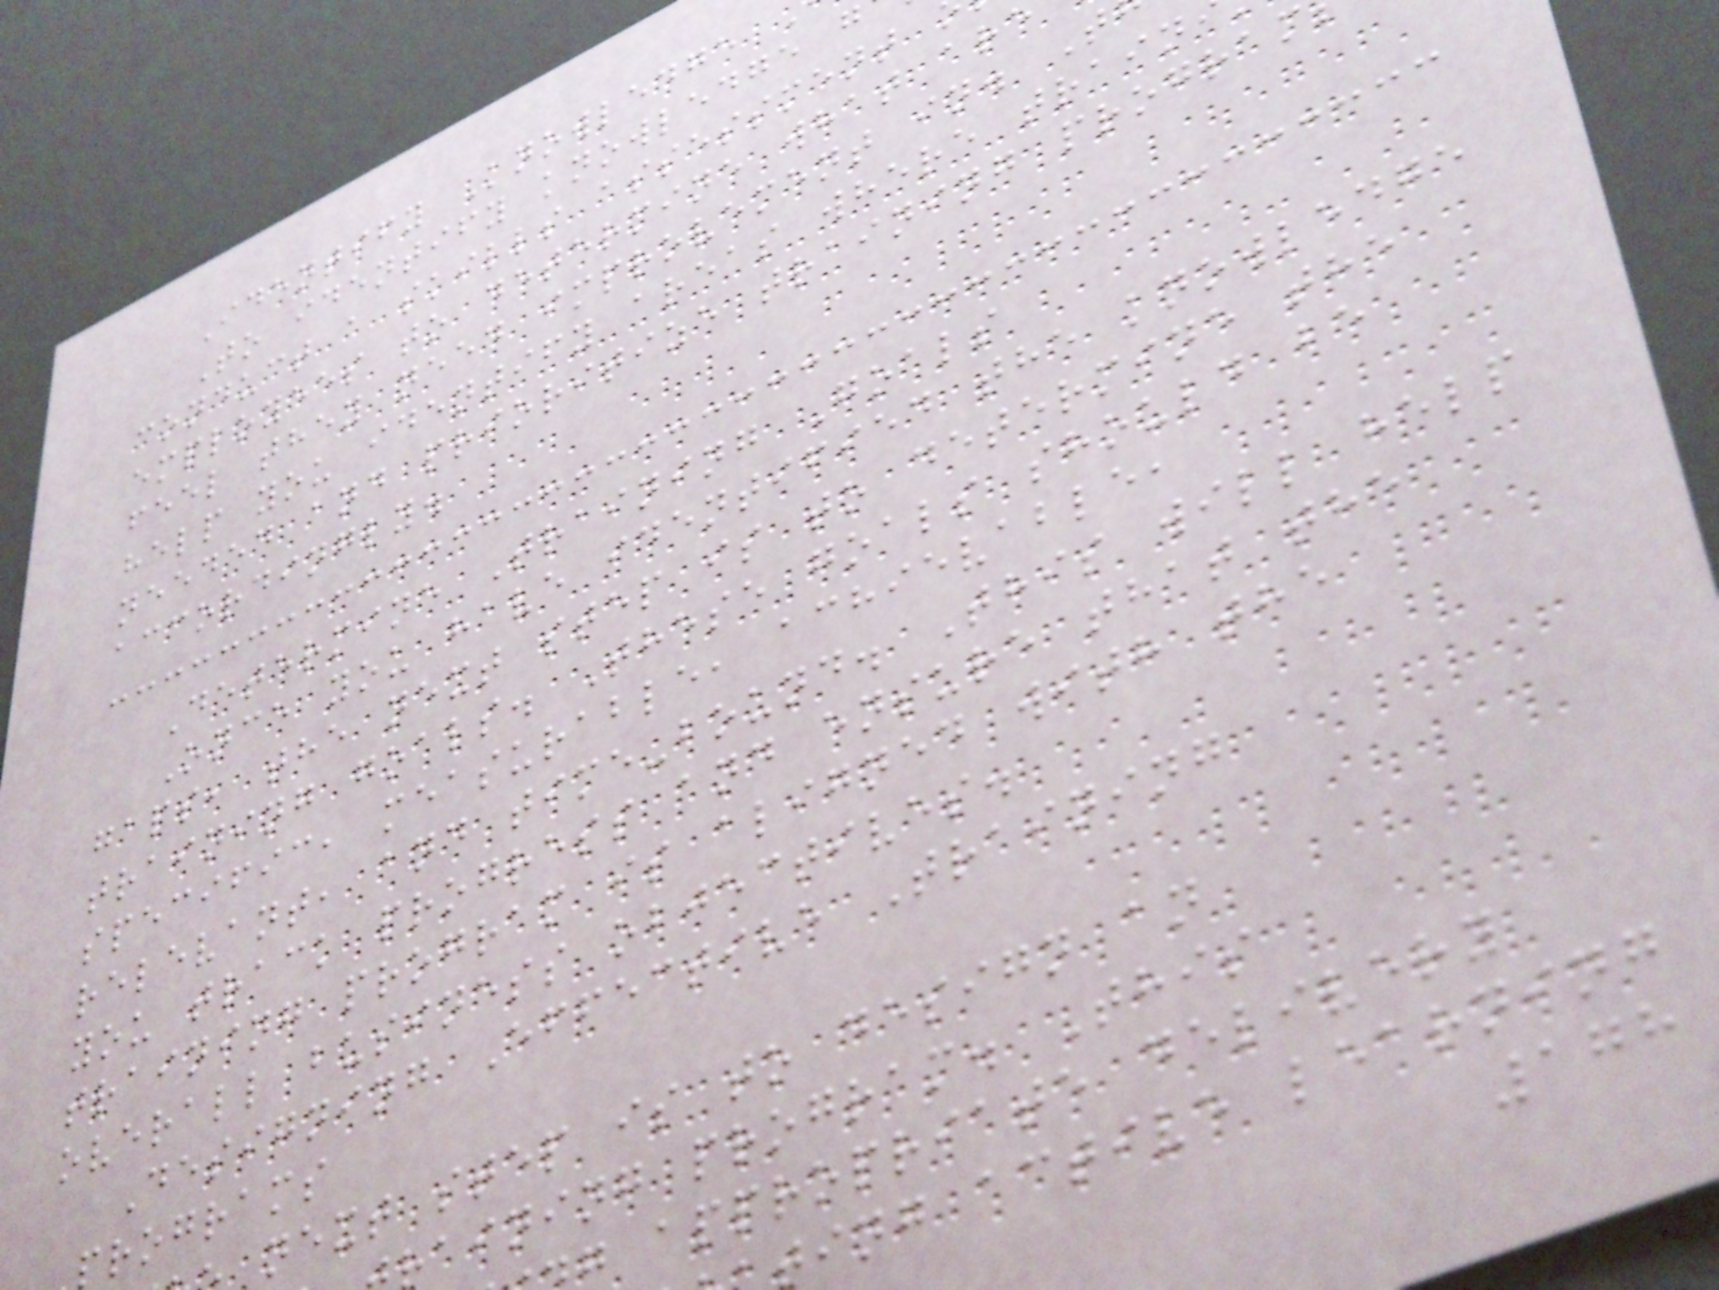Identify Knowledge
To identify knowledge g
conduct a skills assessment
employees to determine what ar
feel they need improvement in. T
help you identify areas where train
needed and prioritize training program
accordingly.
Determine Training Goals
Once you have identified the knowledge
gaps, the next step is to determine the
training goals. These goals should be
specific, measurable, achievable,
relevant, and time-bound. This will help
you track progress and ensure that the
training program is aligned with the
overall business objectives.
Designing Effective Training
programs
next step is to design an
aining program. This
appropriate delivery
ing active learning
178
